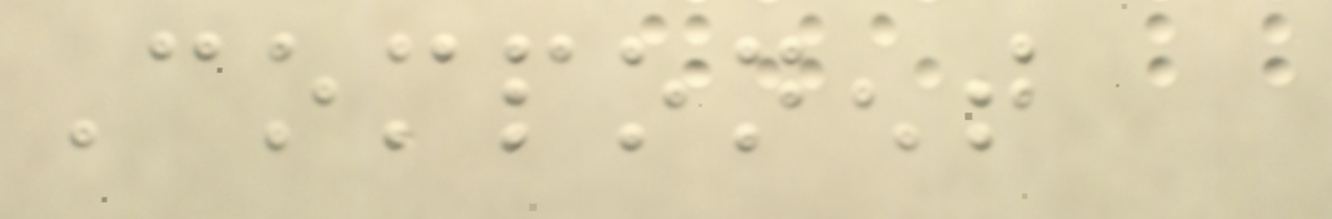Component
